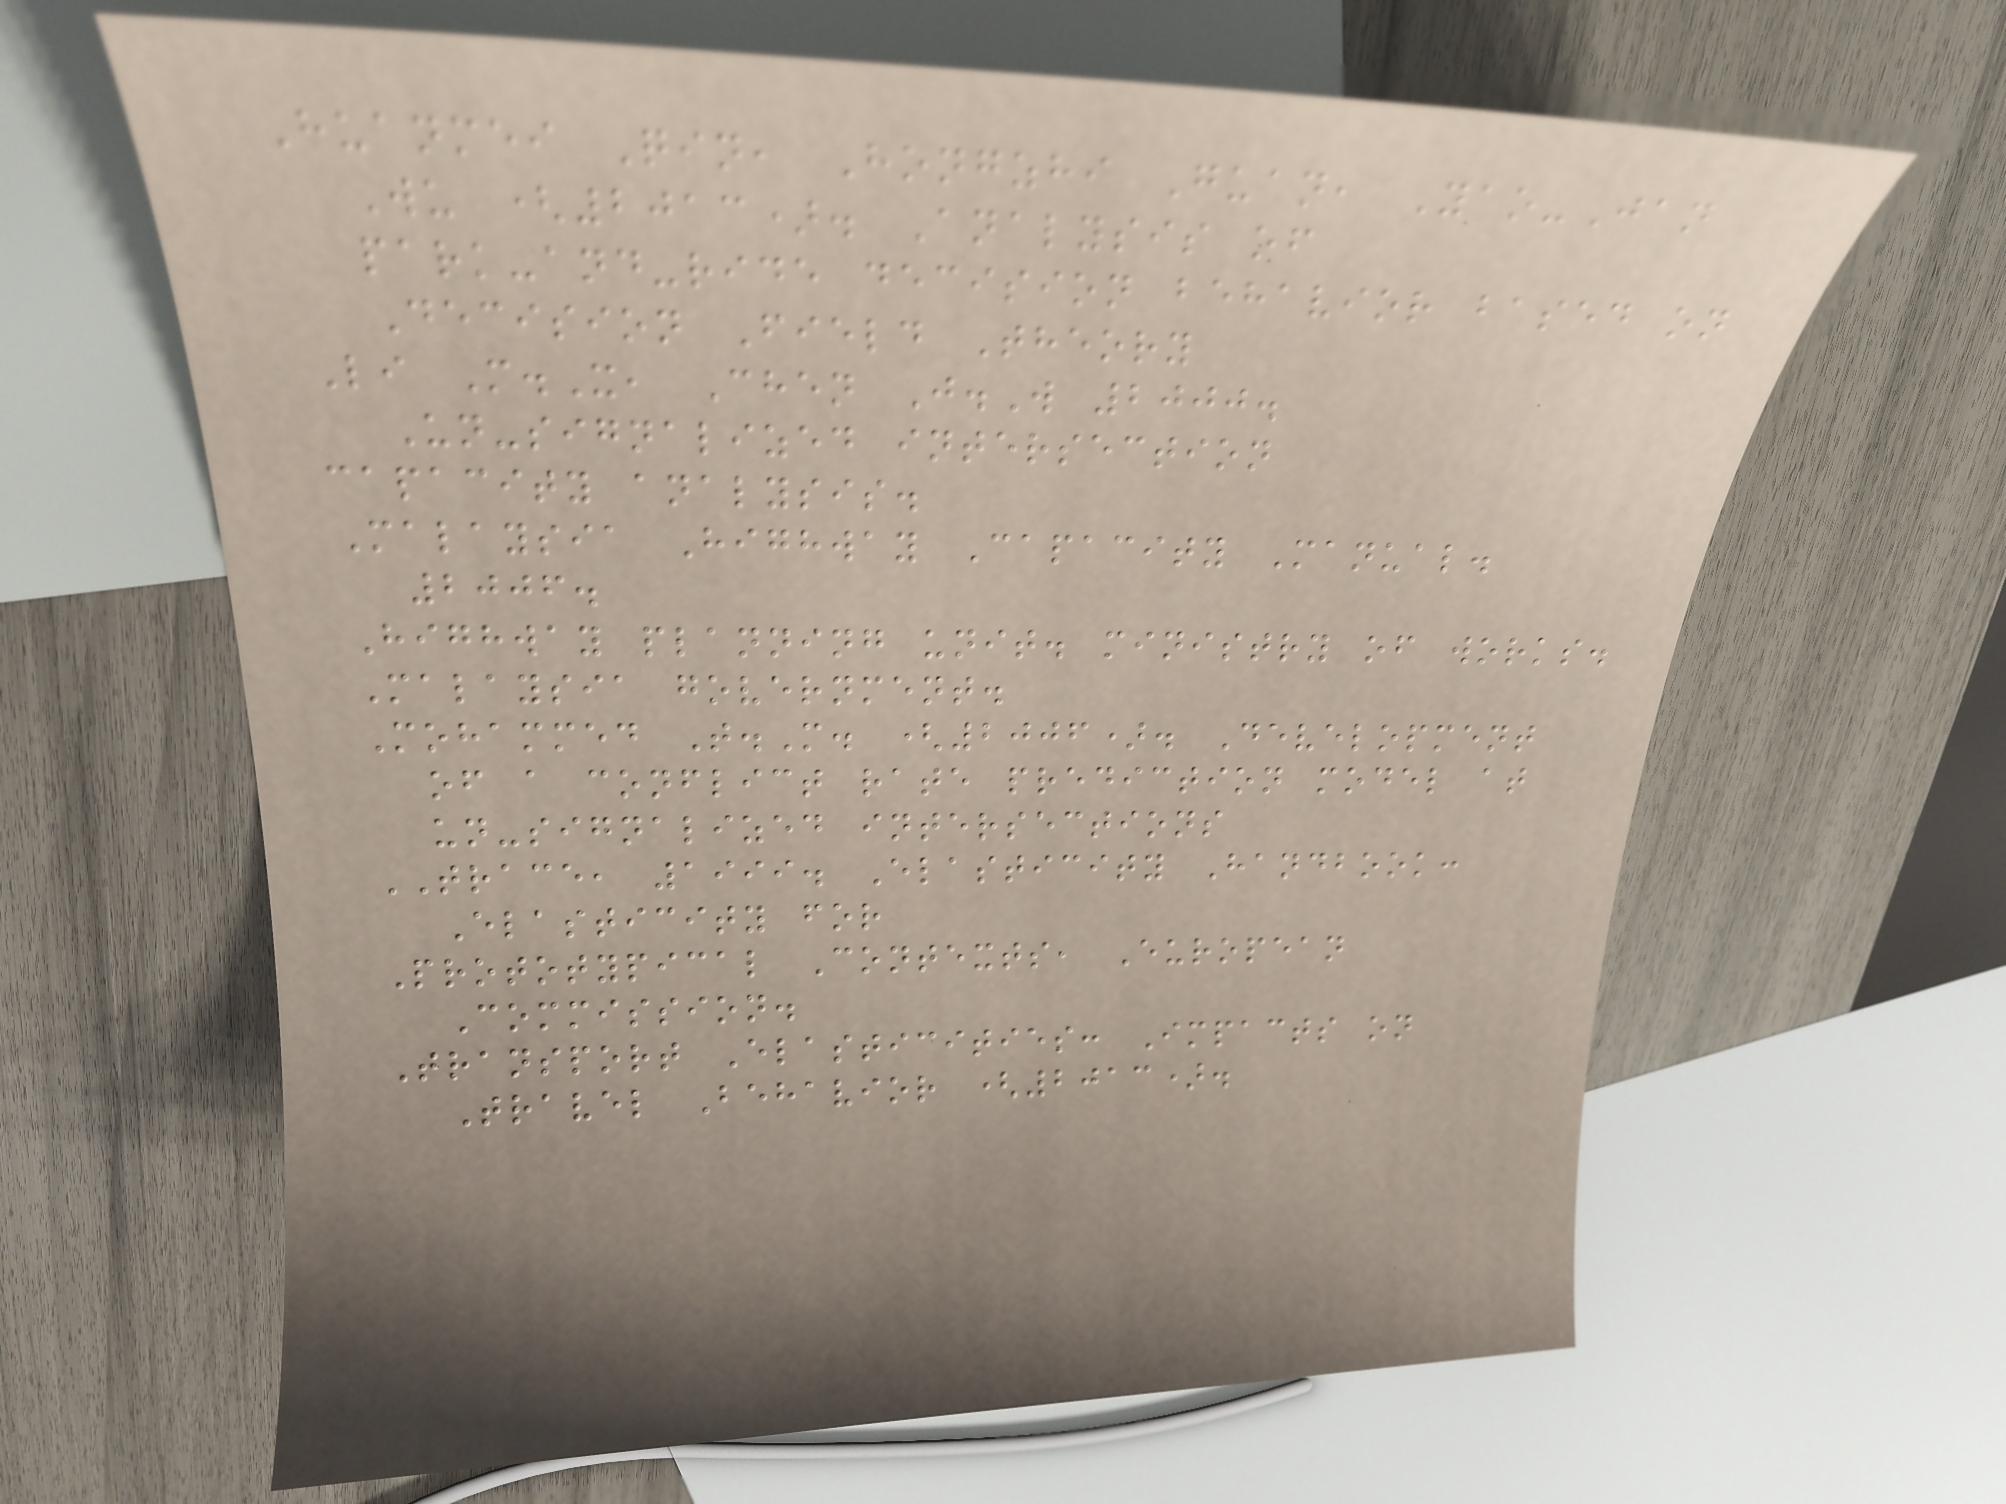Huanmei Qin, Hongzhi Guan, Yao-Jan
Wu (2013). Analysis of
park-and-ride decision behavior based on
Decision Field Theory
Li M.X, Chen J.W 2000.
Un-signalized intersection
capacity analysis.
Malaysia Highway Capacity Manual.
2006.
Highway planning unit. ministry of works.
Malaysia government.
Mohammed T.M. (2006). Development
of a conflict rate prediction model at
un-signalized intersections
TRACE, 1999. Elasticity Handbook:
Elasticity for
Prototypical Contexts, European
Commission.
Transport Elasticities: Impacts on
Travel Behavior (2013).
